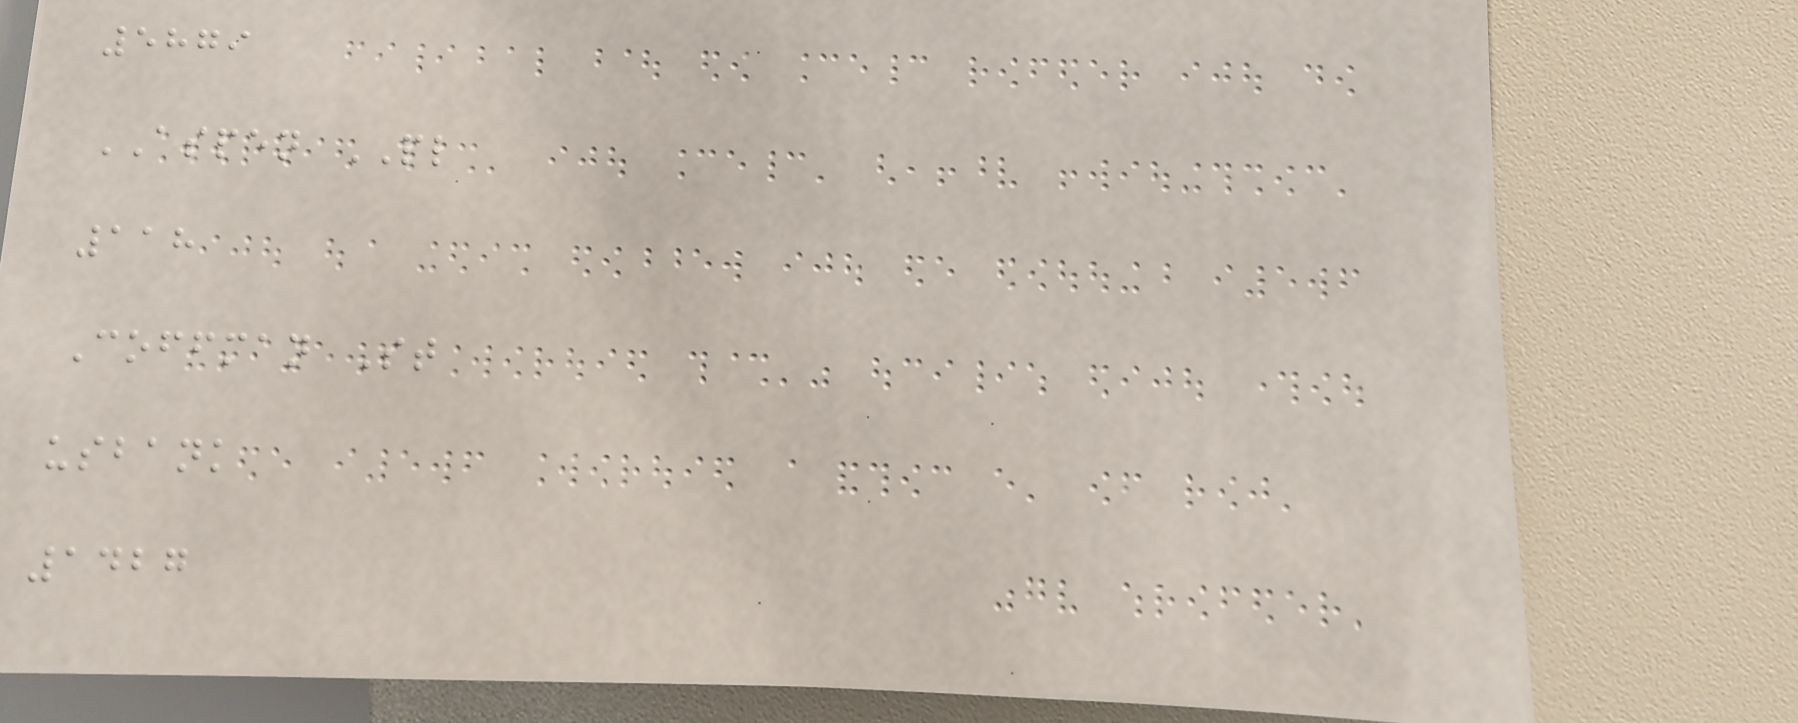5879
ASPEN PL
118
Coffman St
usbank
1427
